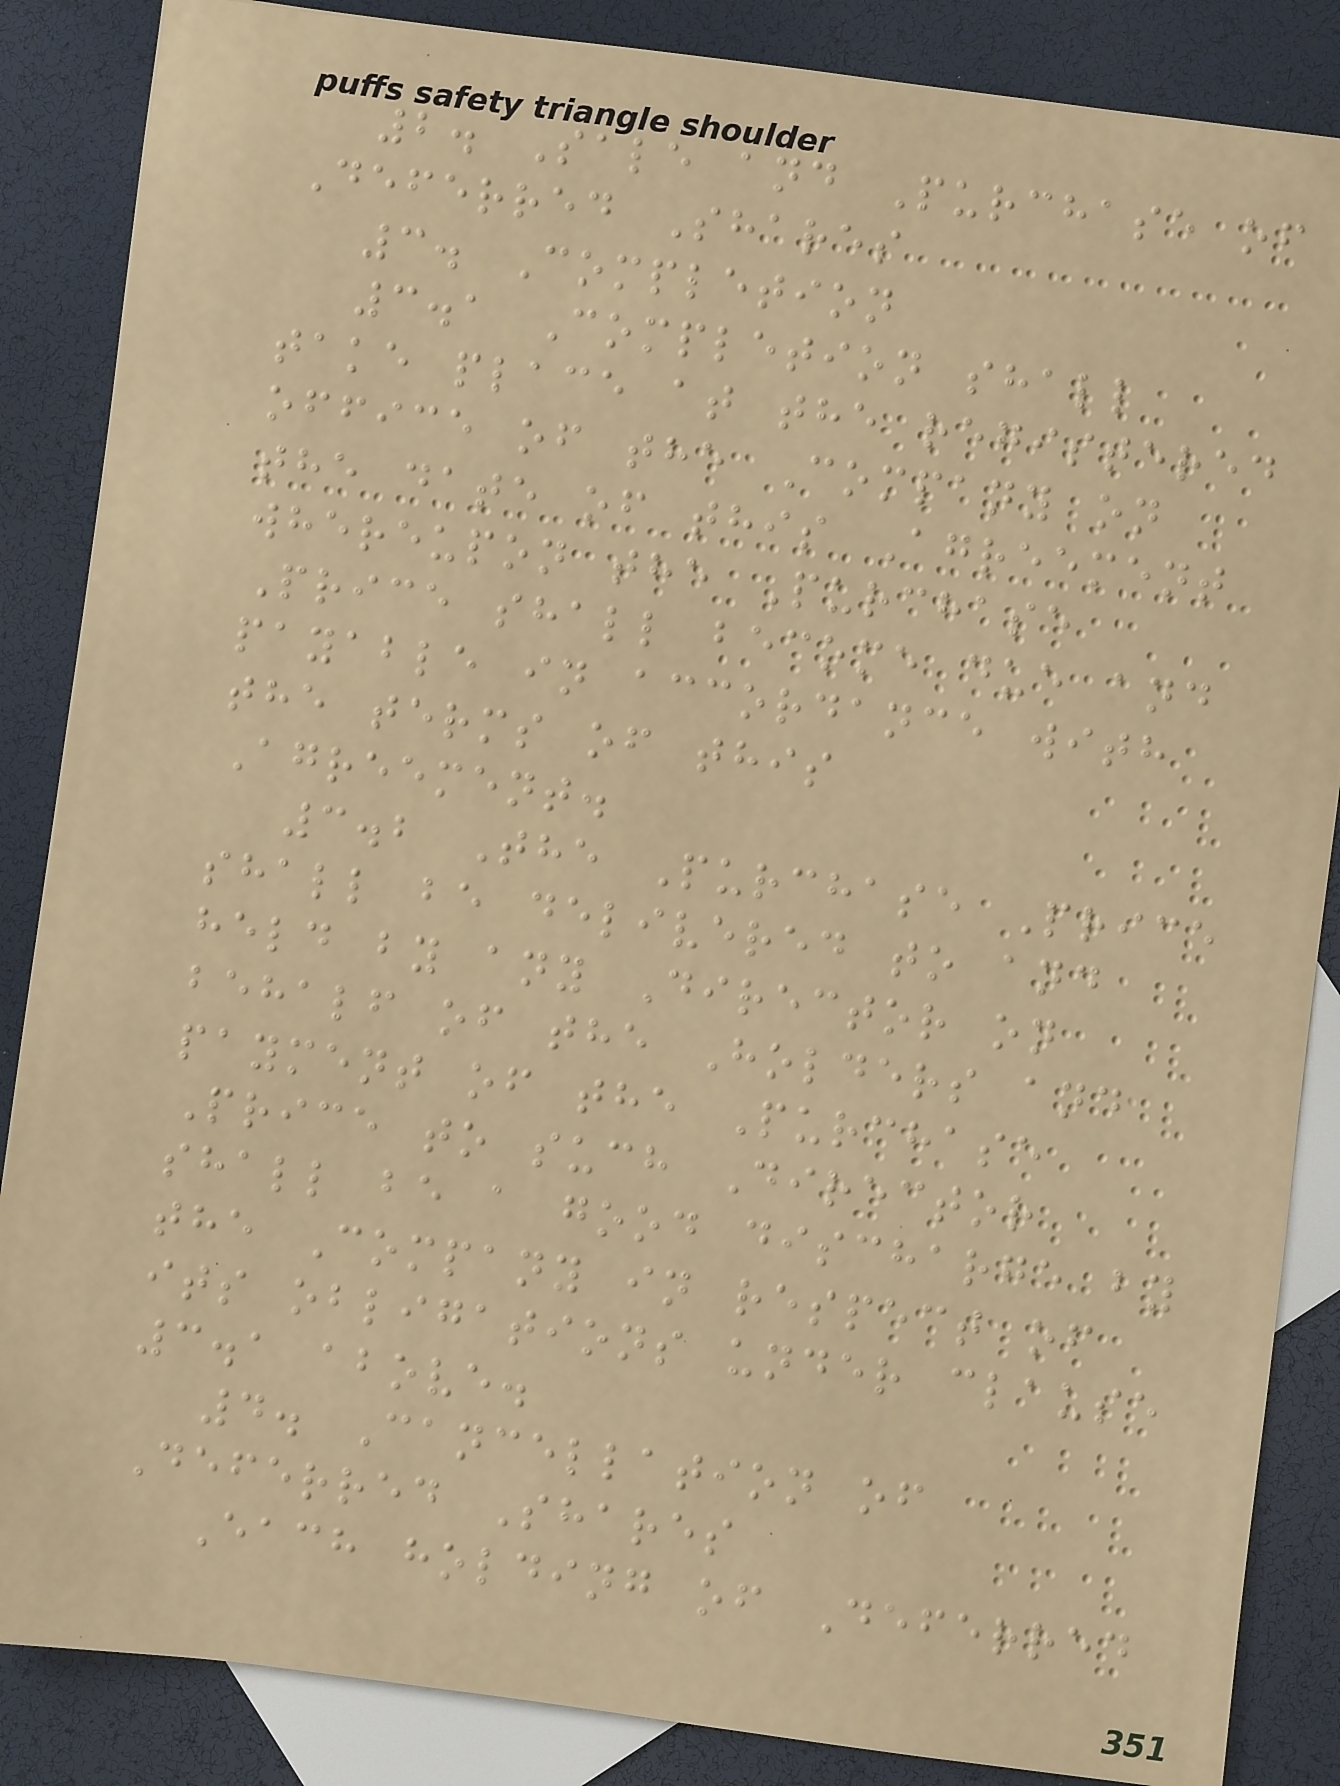2. Sale and Purchase of
Deferred Shares
3. Completion
3.1 Completion shall
take place at the registered
office of the Company on
the date of this Agreement
whereupon the Purchase
Price shall become due and
payable in accordance with
the terms of this
Agreement.
3.2 The Purchase Price
shall be delivered to and
held by any Director on
behalf of the Holders and
payment of the Purchase
Price to such Director
shall be a good discharge by
the Company in respect of
its obligations under clause
3.1 above.
4. Cancellation of
Deferred Shares
Each holding of Deferred
